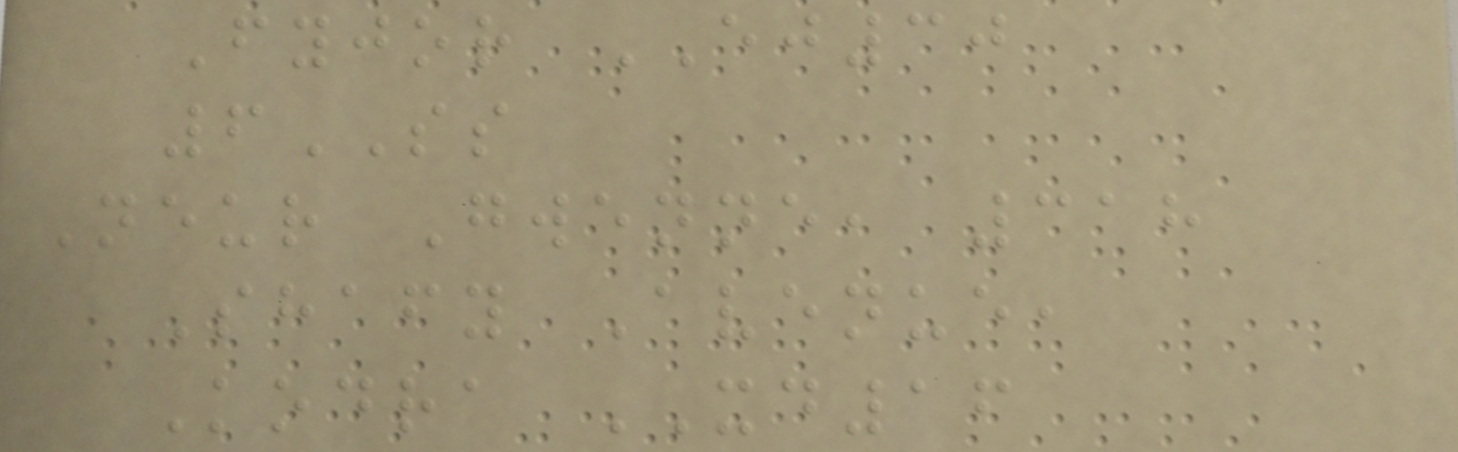Fyjor EJ30
6SS
Neur Gwenne, 318
Shafy Avenue,
Kodra XD16
